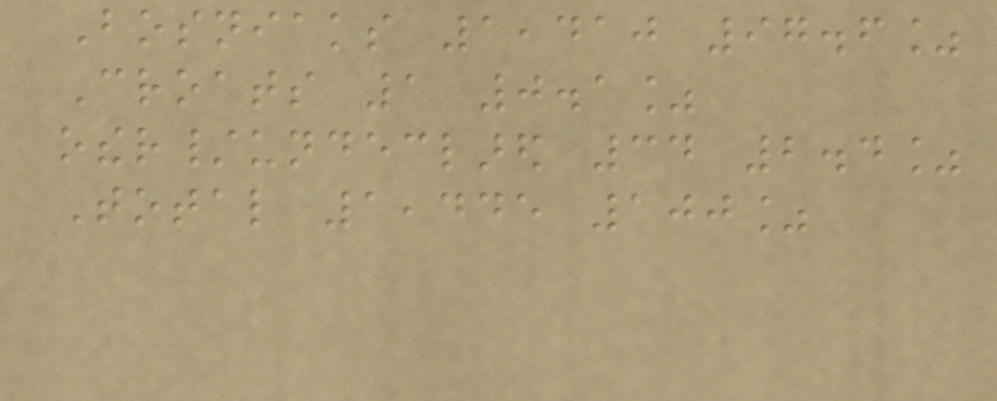Bosniaks 1,410 97.6%
Croats 1 0.1%
other/undeclared 34 2.4%
Total 1,445 100%
